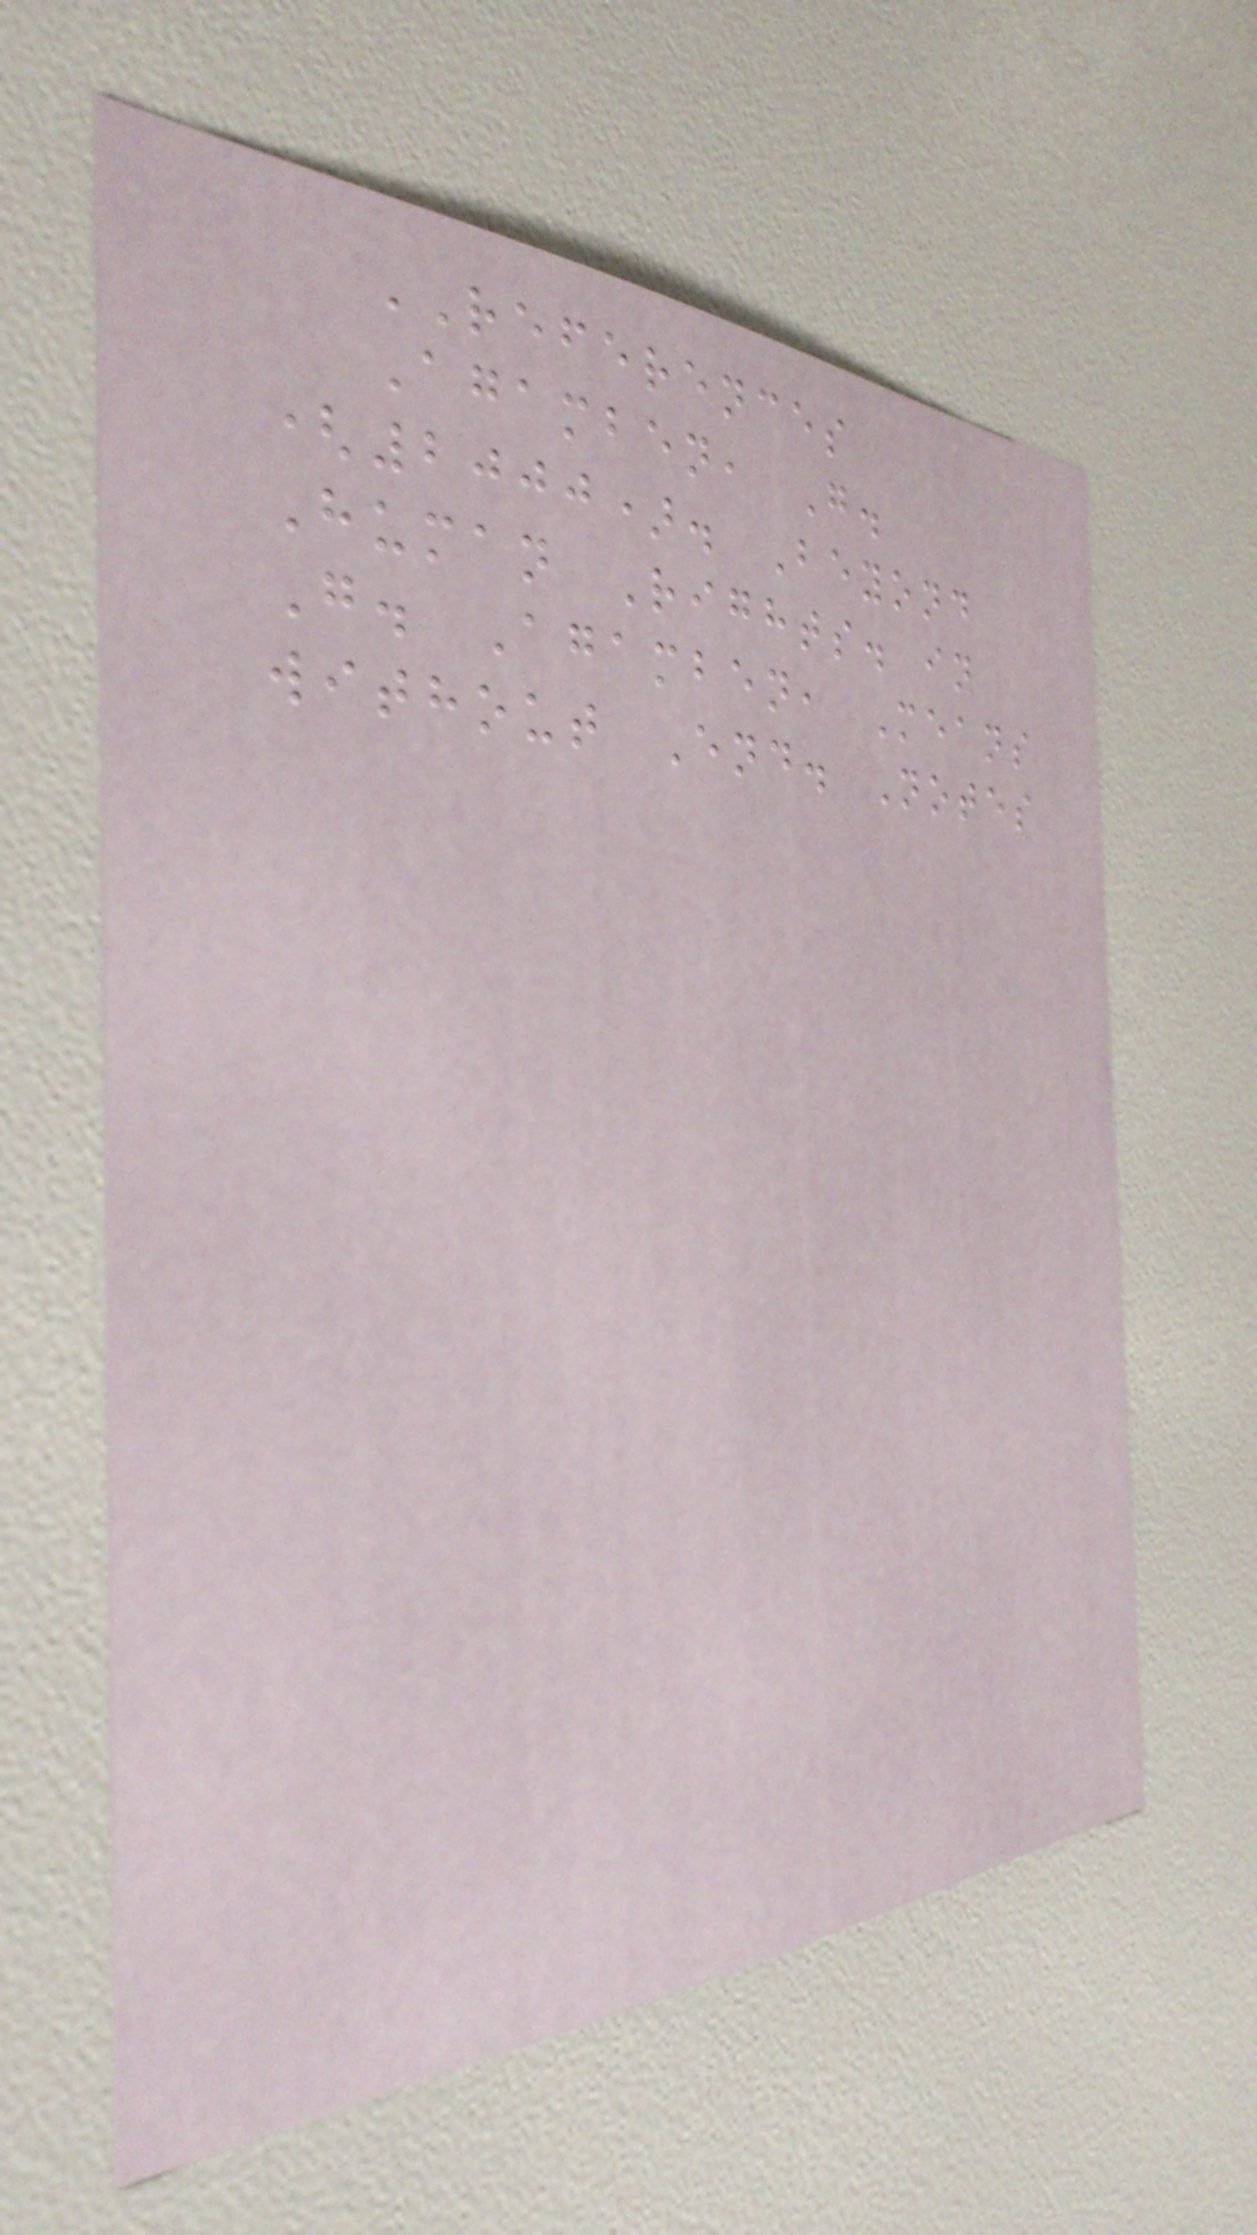REFERENCES
Agamben, G.
(2000). Beyond
Human Rights. in
G. Agamben, Means
without End. Notes
